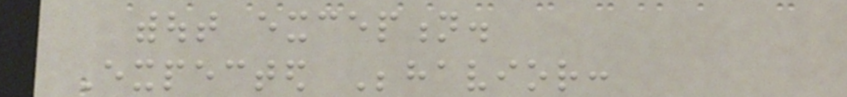without exception.
Expected Behavior:
